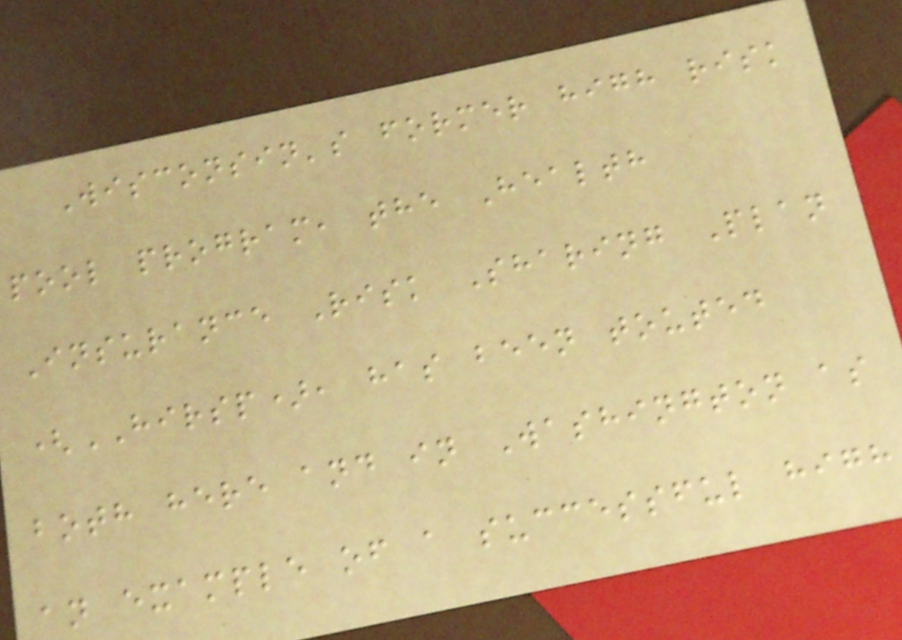Wisconsin's former high risk
pool program, the Health
Insurance Risk Sharing Plan
(HIRSP), has been touted
both here and in Washington as
an example of a successful high
